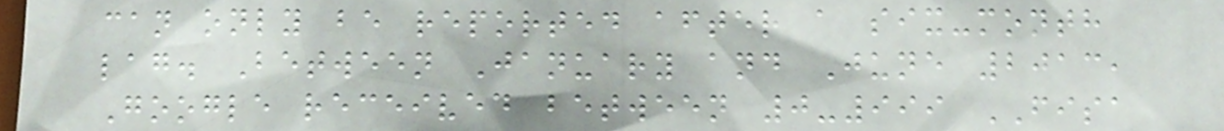can only be reported after a six-month
lag. Between January and June 2013,
Google received between 0-999 FISA
